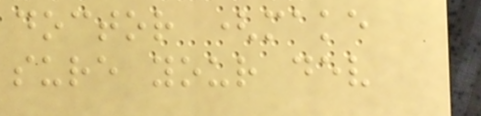doctor (make
sure your dev
